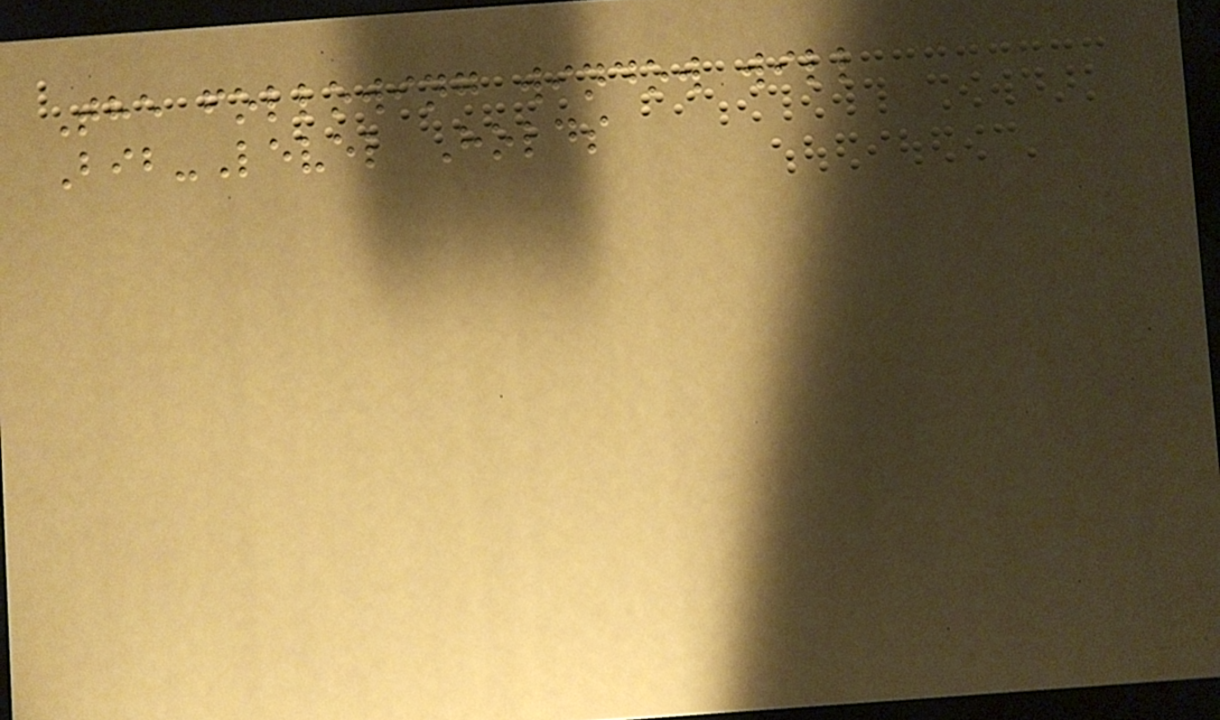The following window will
Bib-Level Holds
